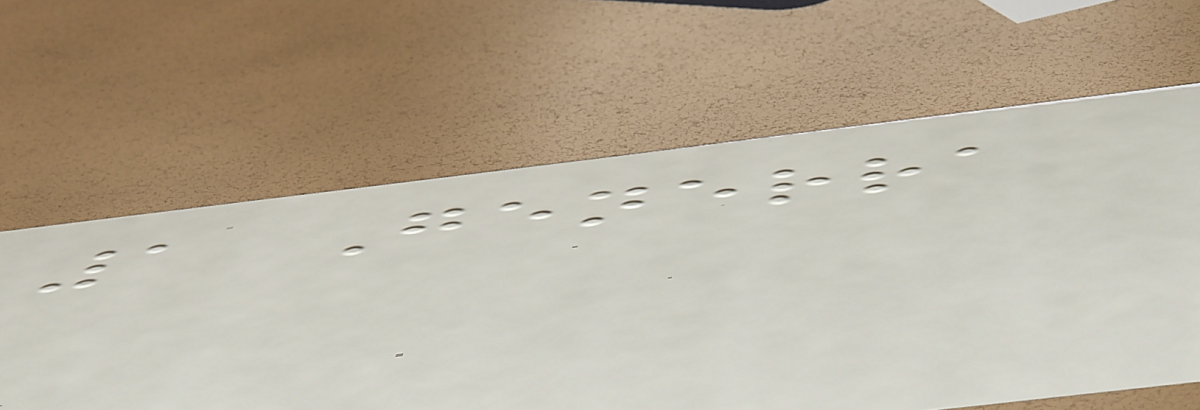1 Generra
